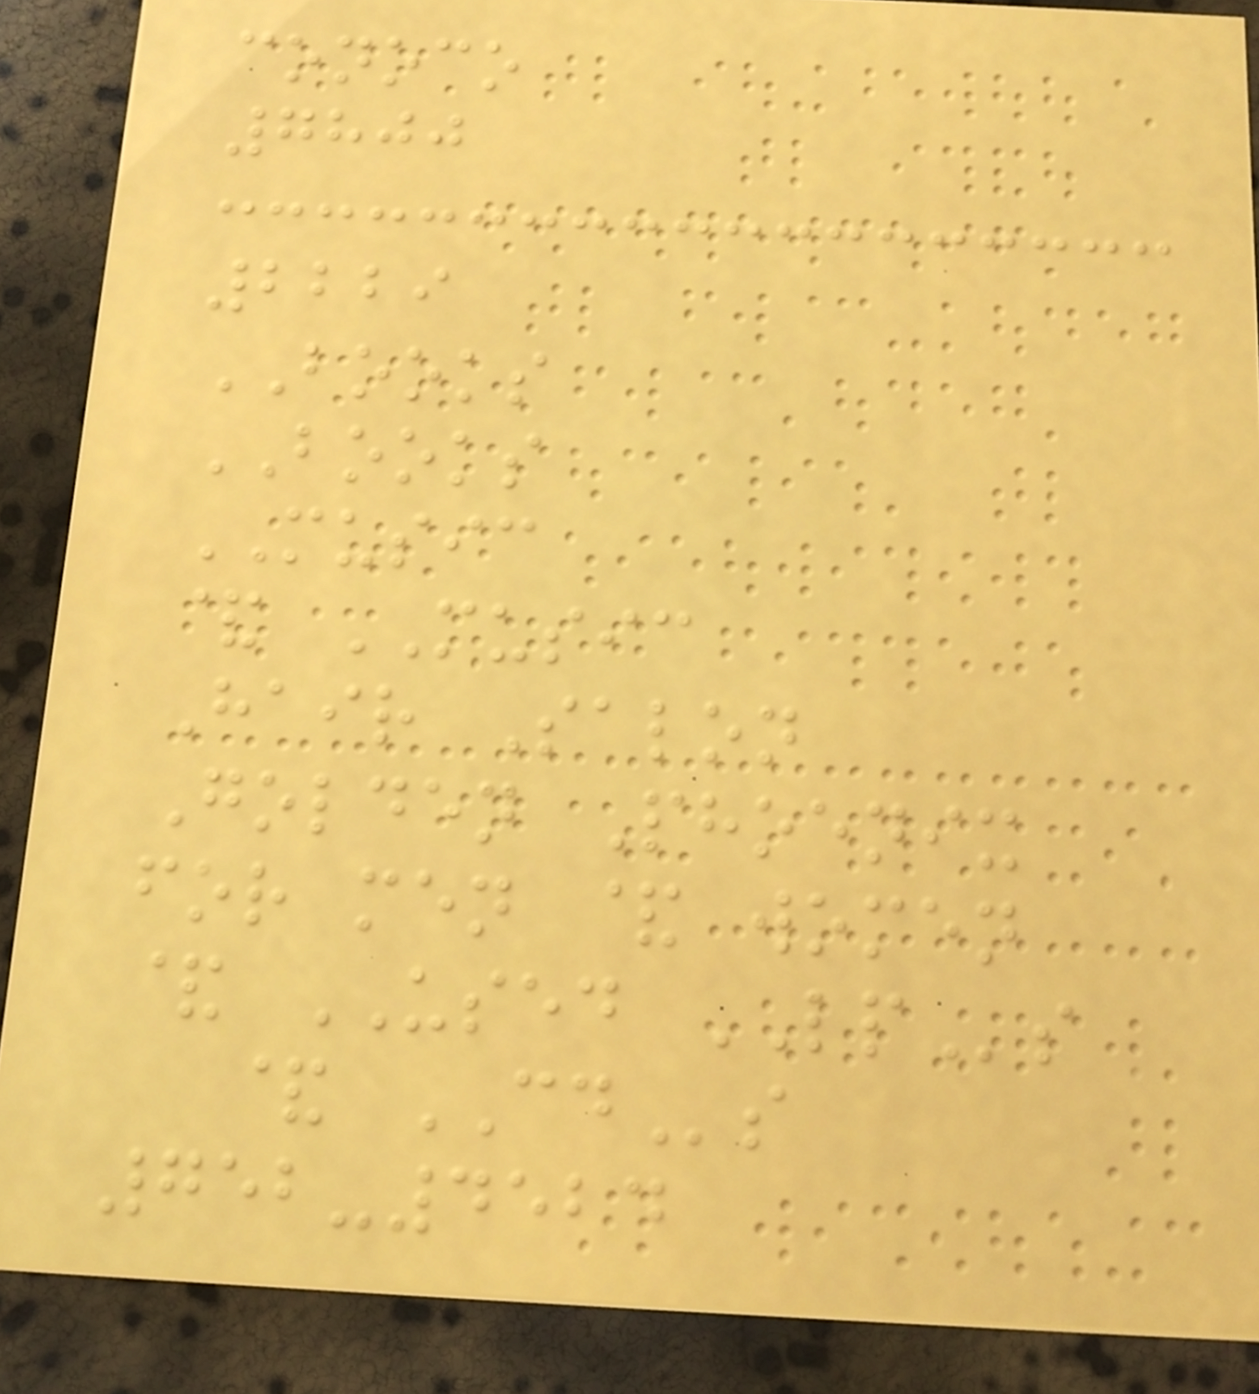conoco
7800
2229
BOOKS
BOOKS
MUSIC
& MUSIC
Hair Salon
Golden Phoenix
for men & women
& USED LPs
& CDs
752-4524
